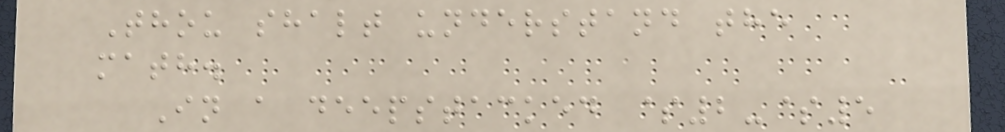Thou shalt understand the
math.
In a deepstacked $2-$5
